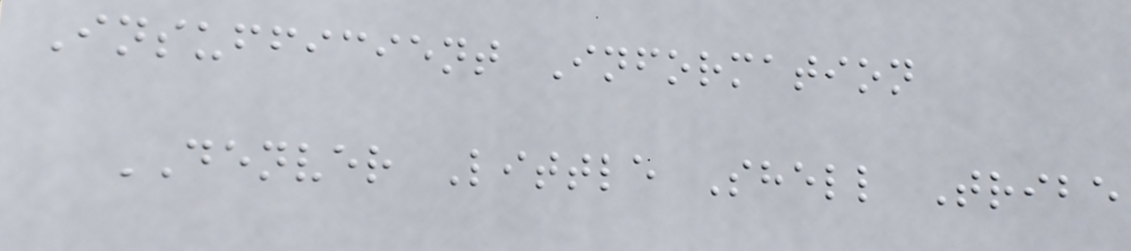Insufficient Information
DENVER Little Shell Tribe
